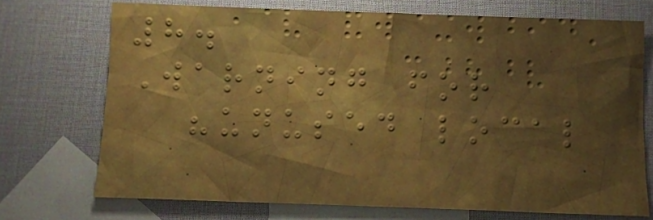8.
Warning for
"unused local
